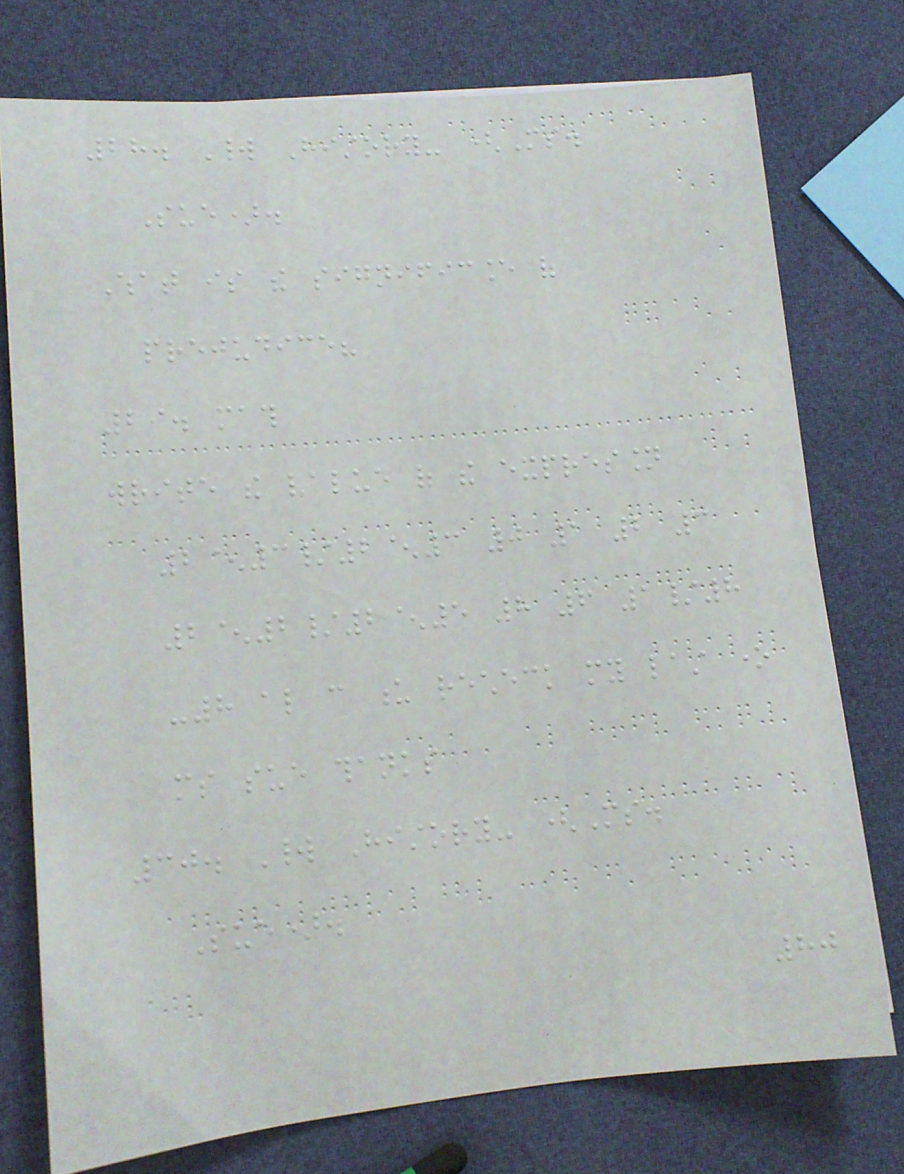28. World History- (Ms.
Sue).
What is the significance of
prejudice?
29. math
write the value of the expression
2^3/2^3 0 1 2 3
2^2/2^5 8 6 1/8
-8 also can u recheck my last one
ms sue thanks
30. World History- (Ms.
Sue).
80
